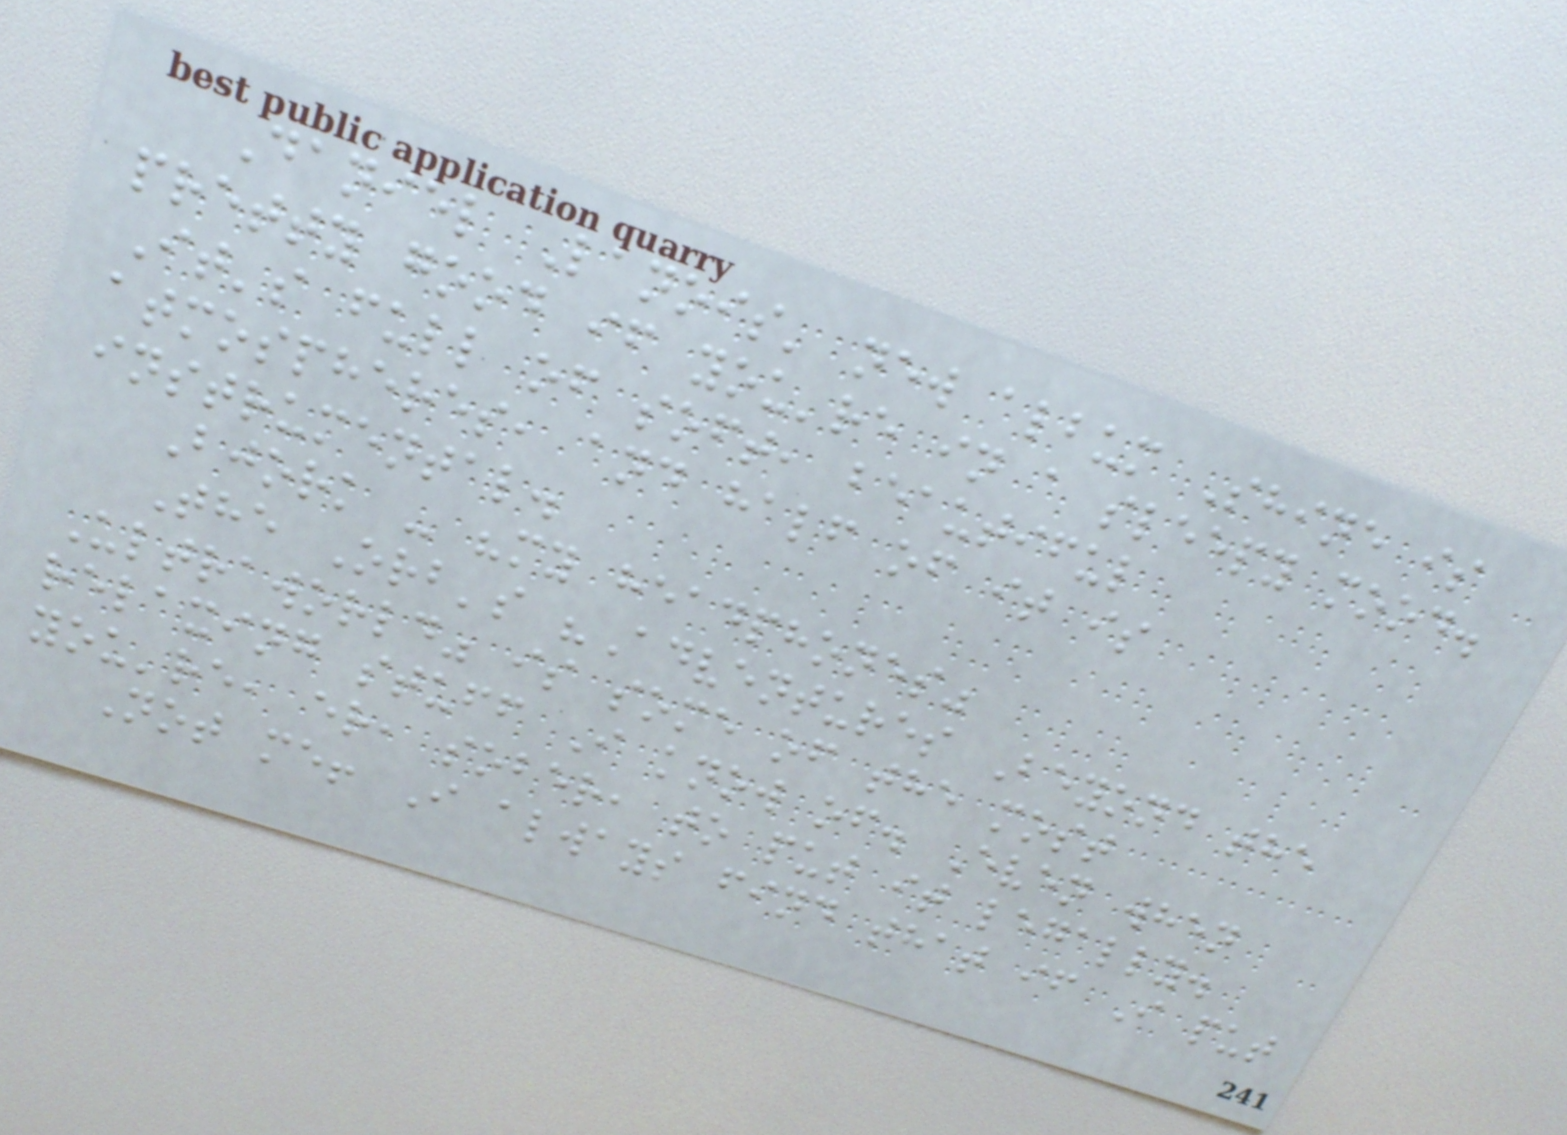Daniel Lanois' new album Shine is
pretty good if you're in a sleepy mood.
It's full of soft, beautiful
atmospheres, and half of it is
instrumental.
Bjork - "my headphones"
The Orb's "Adventures Beyond the
Ultraworld" is some of the most
relaxing stuff I know of. Even when
you're, er, sober, to put it legally.
Not me! I always find that if I put
